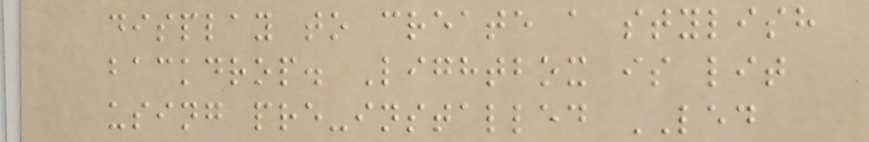display to create a stylish
backdrop. Lightbox is lit
using pre-installed LED
